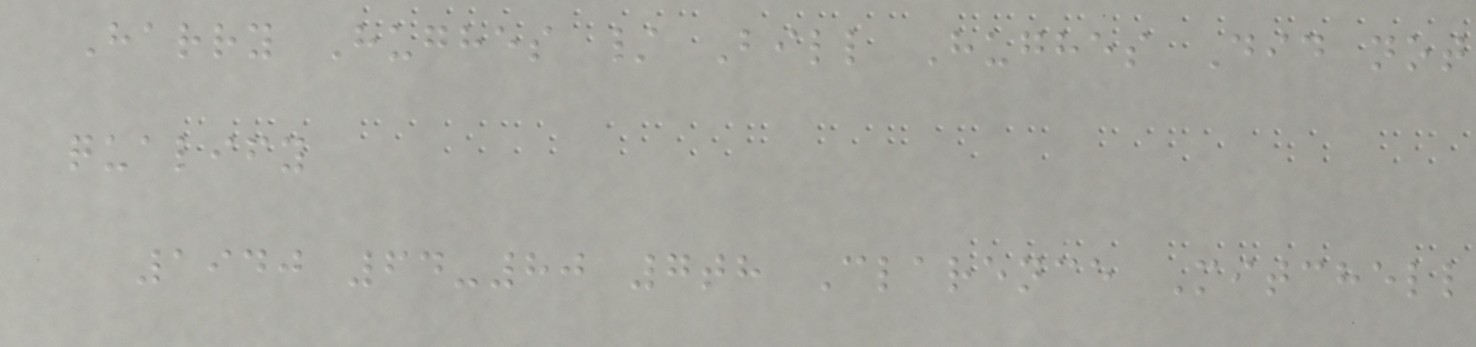Harry Hughes / Bill Hughes Did not
qualify
1940 64-80 7th Clarence Mitchell
